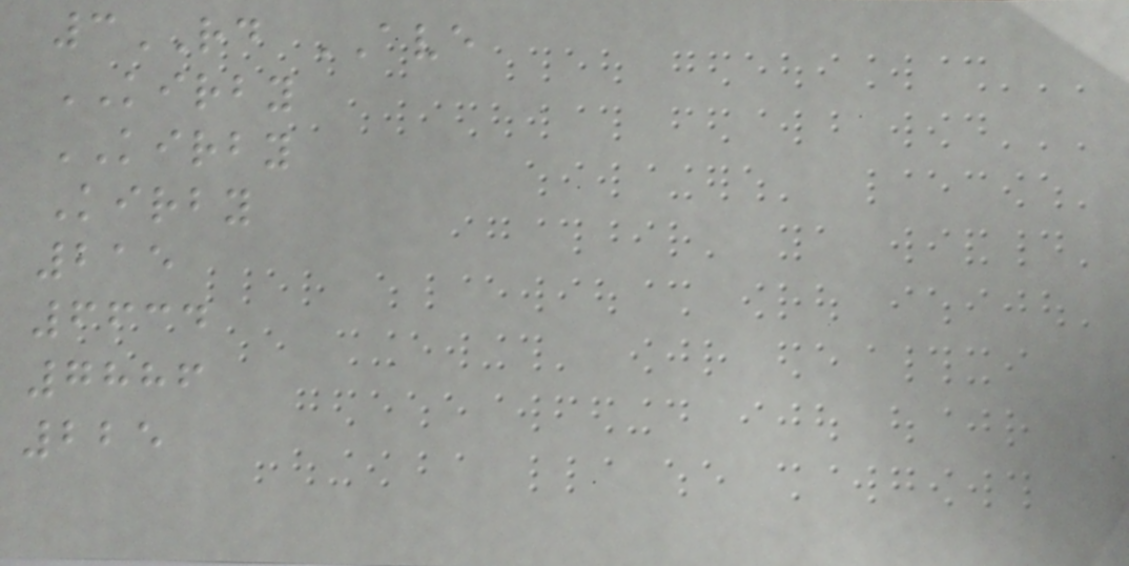3RD AVE
KIRBY
KIRBY
Kirby
215
6634
7886
225
